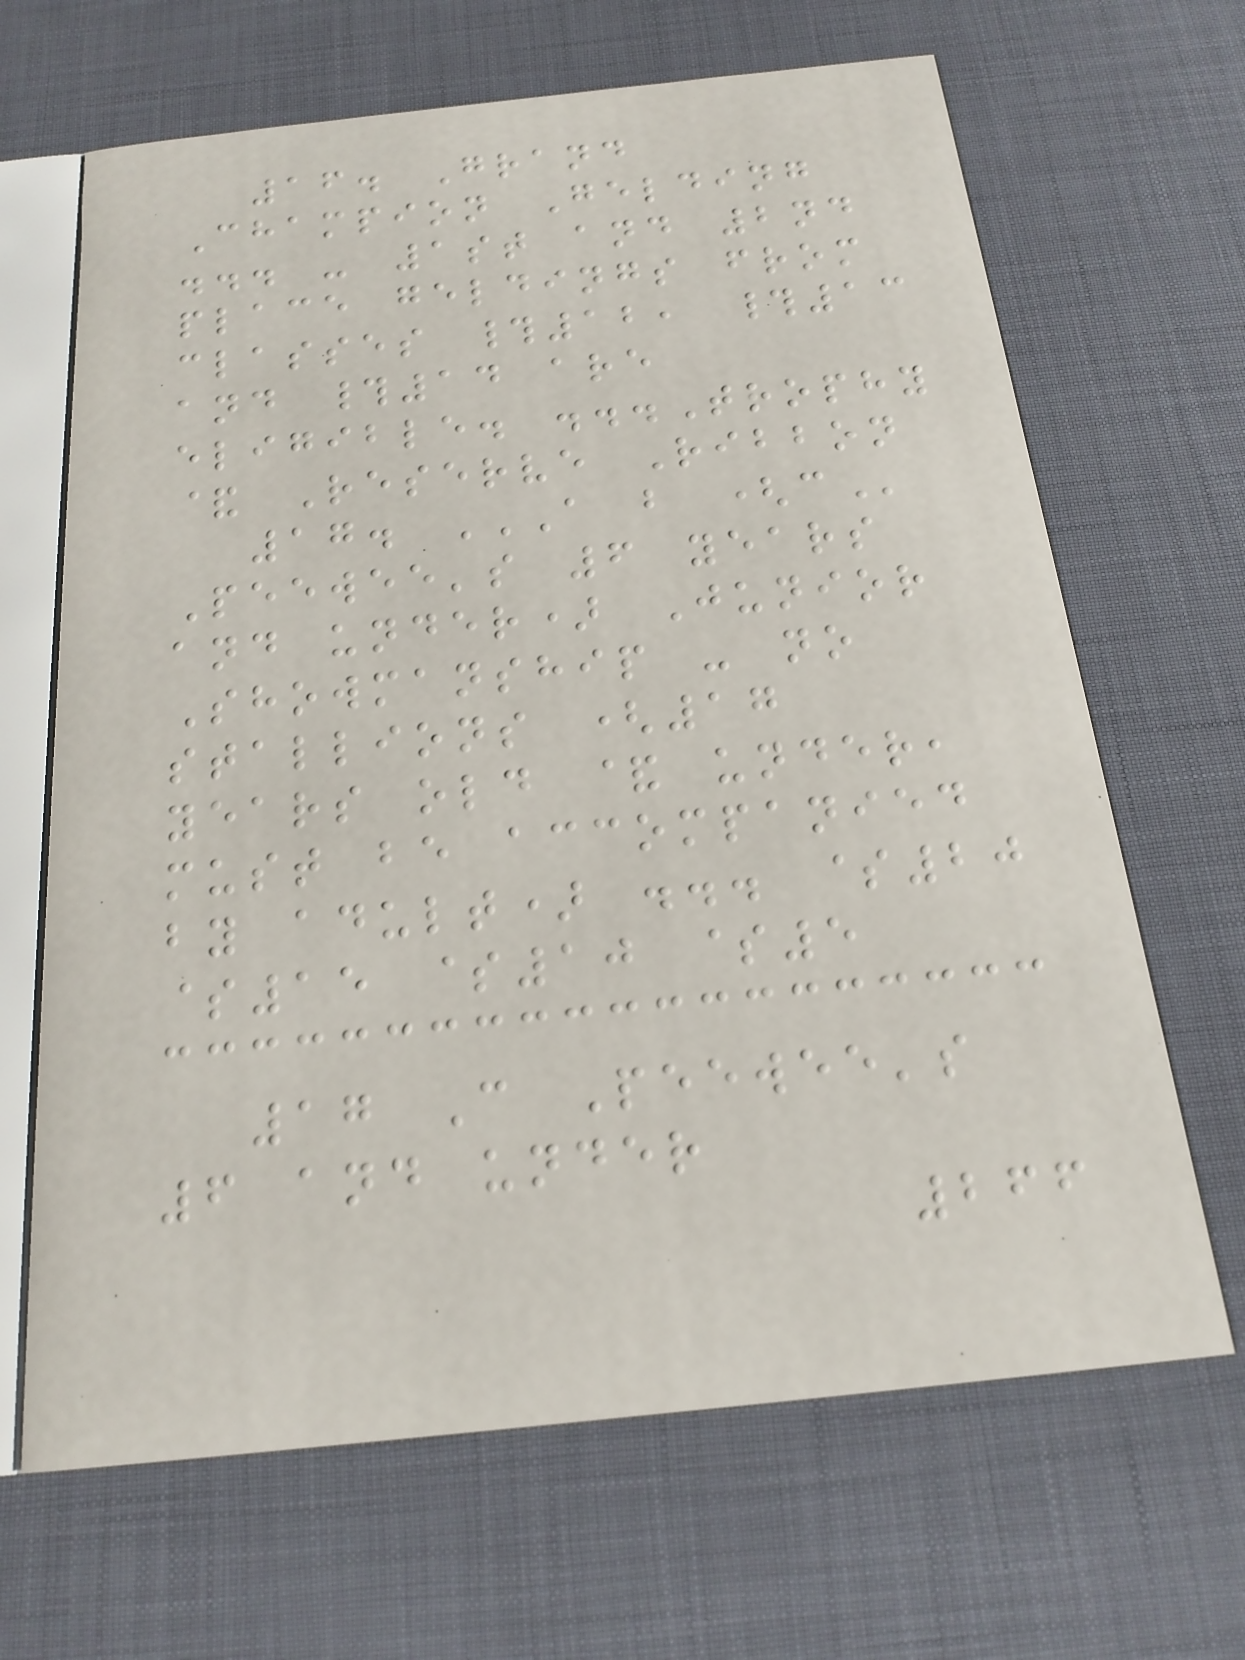16. Grand
Champion Gelding
... - 1st and 2nd
place geldings from
classes #12, #13
and #14 are
eligible. ...Trophy
& Reserve Ribbon
17. A B (C
Peewee's 6 years
and under) Junior
Showmanship - no
stallions (17
years old & under,
must be accompanied
by adult) ... $20
$15 $10 $5
17 C Peewee's
6 and under
266
